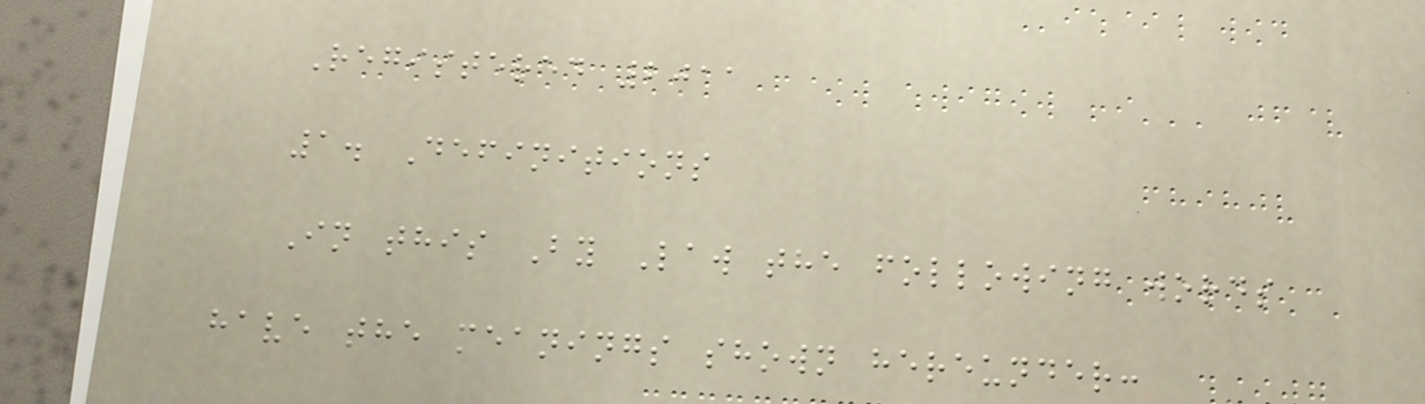Registered 2011
1. Definitions
In this By Law the following words
have the meanings shown hereunder:
